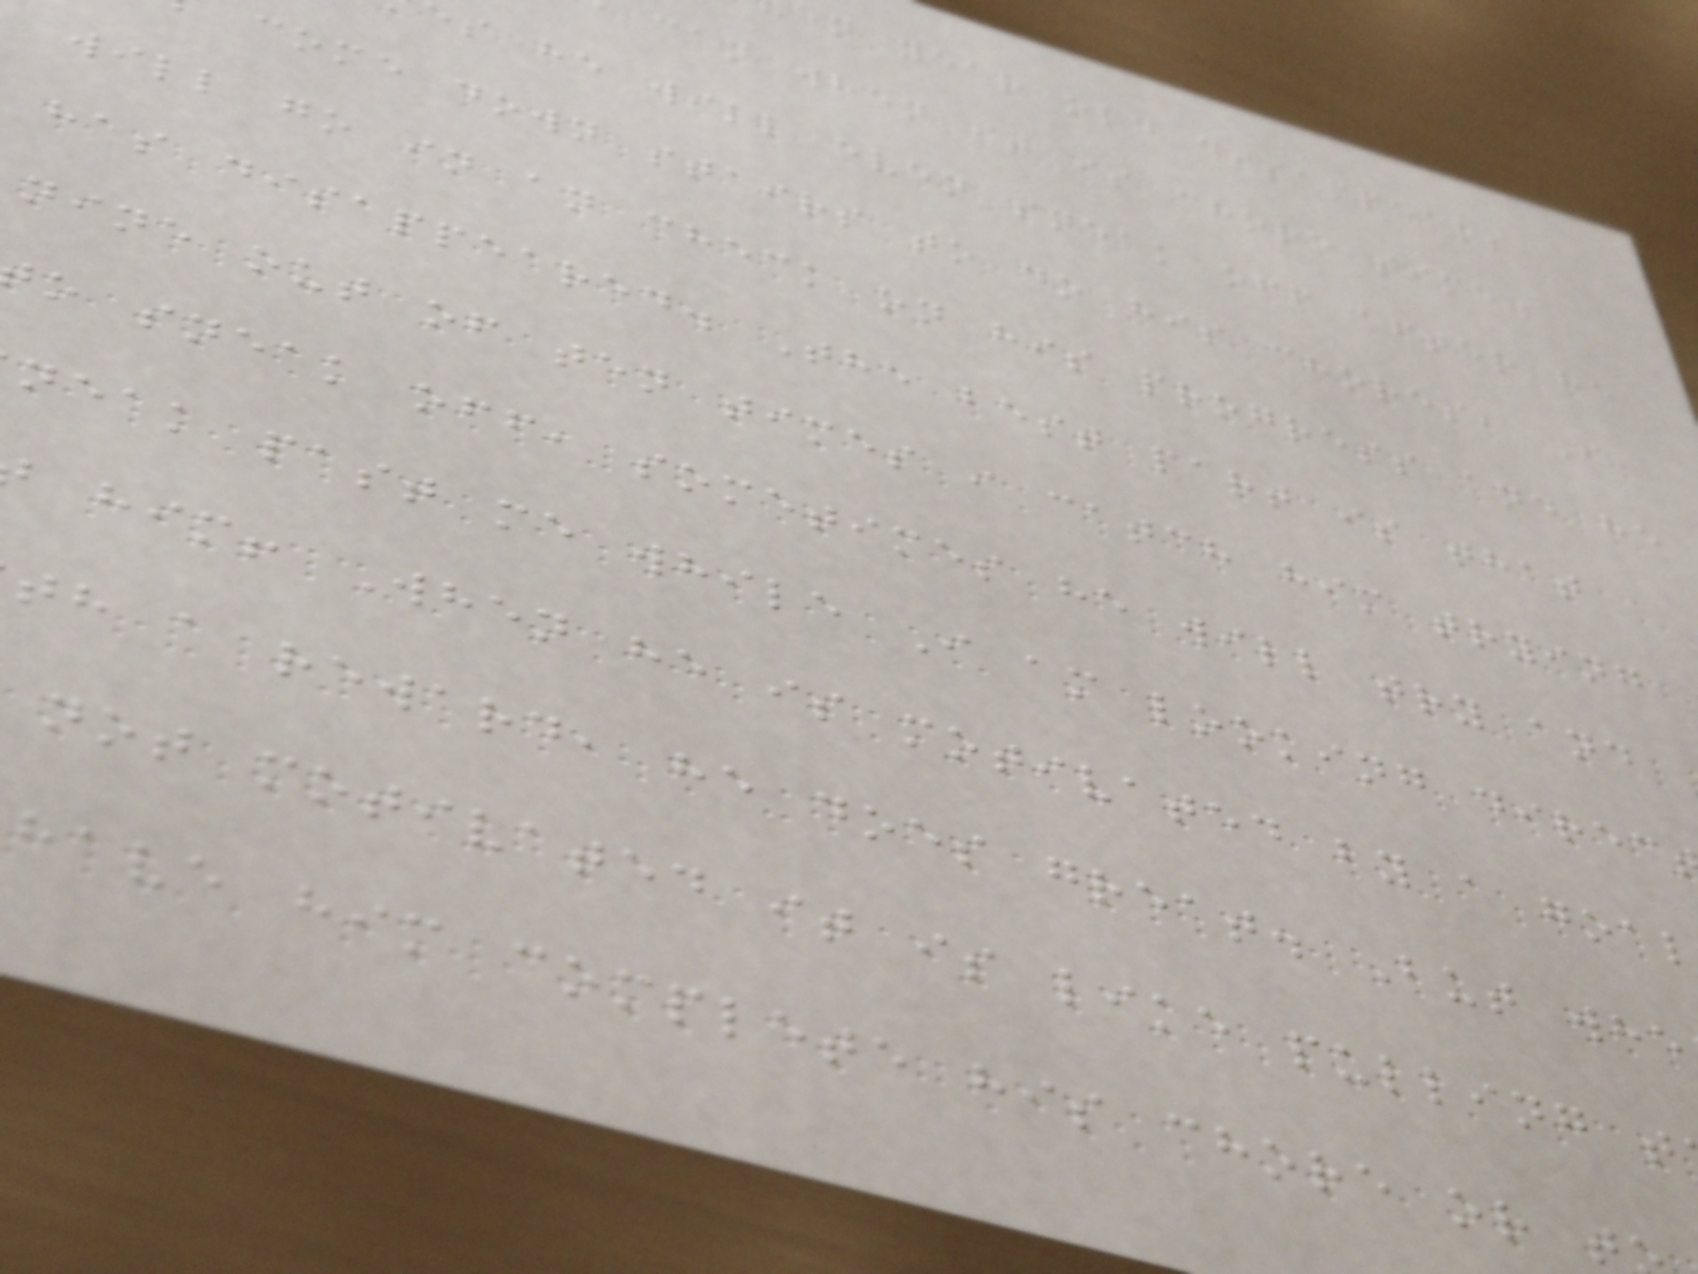en year old disappears
can when it is chore time.
s he will even sneak off after he
come down stairs to do his chores, I
will go in an check on his progress and he
has disappeared. The best part is that
nine out of ten times i catch him trying
o sneak off, sometimes he will try and
neak past me while I am looking direc
him! When he is motivated by a goal
th a reward, he does great. But whe
not motivated it is like pulling t
have him complete his chore or t
